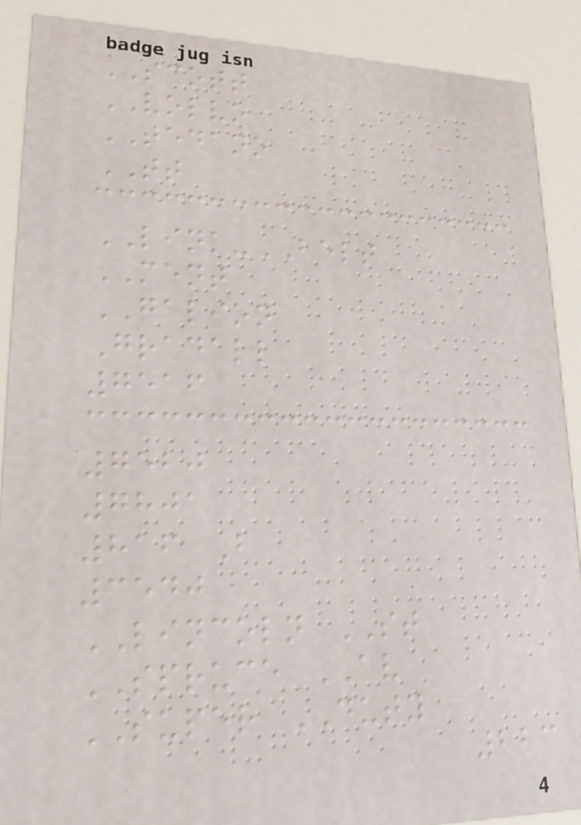SCOTT
VOLVO
TEDANO
TT
LINK-BELT
MENT
GALION
Gradall
7516
7520
7801
816 B
3540
LINCOLN ST
SPRUCE AV
SUPER DUTY
223
